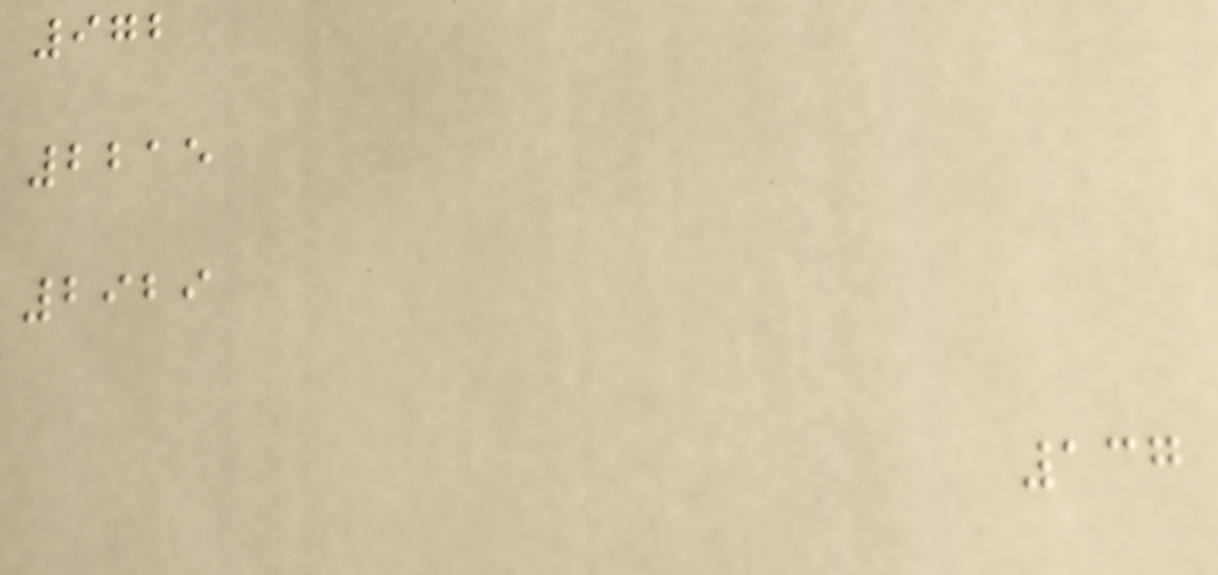972
2215
2929
137
